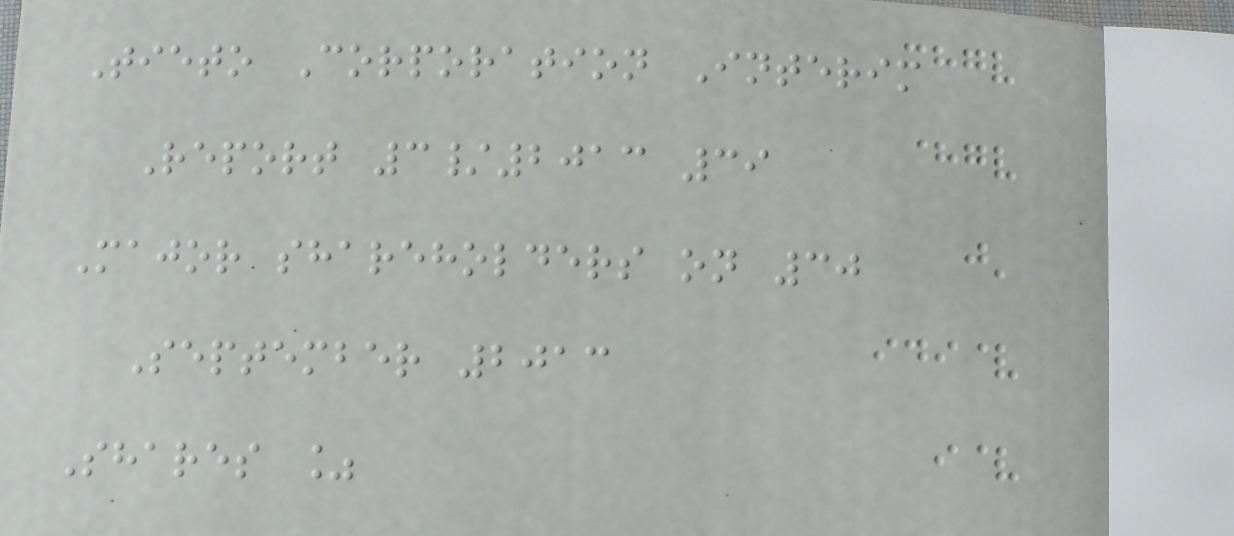Tieto Corporation Interim
Report 3/2013 39
Major shareholders on 30
September 2013
Shares %
